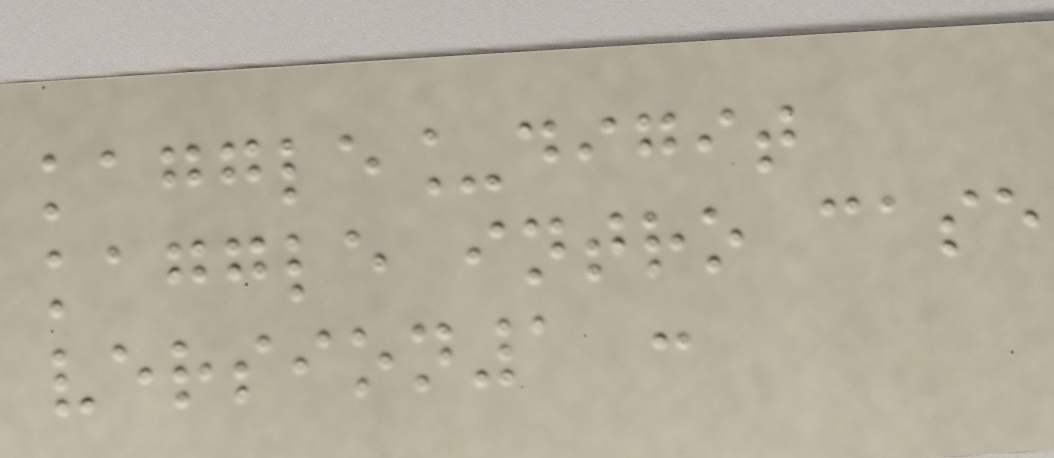kaggle_digit
kaggle intro case
version1 :
